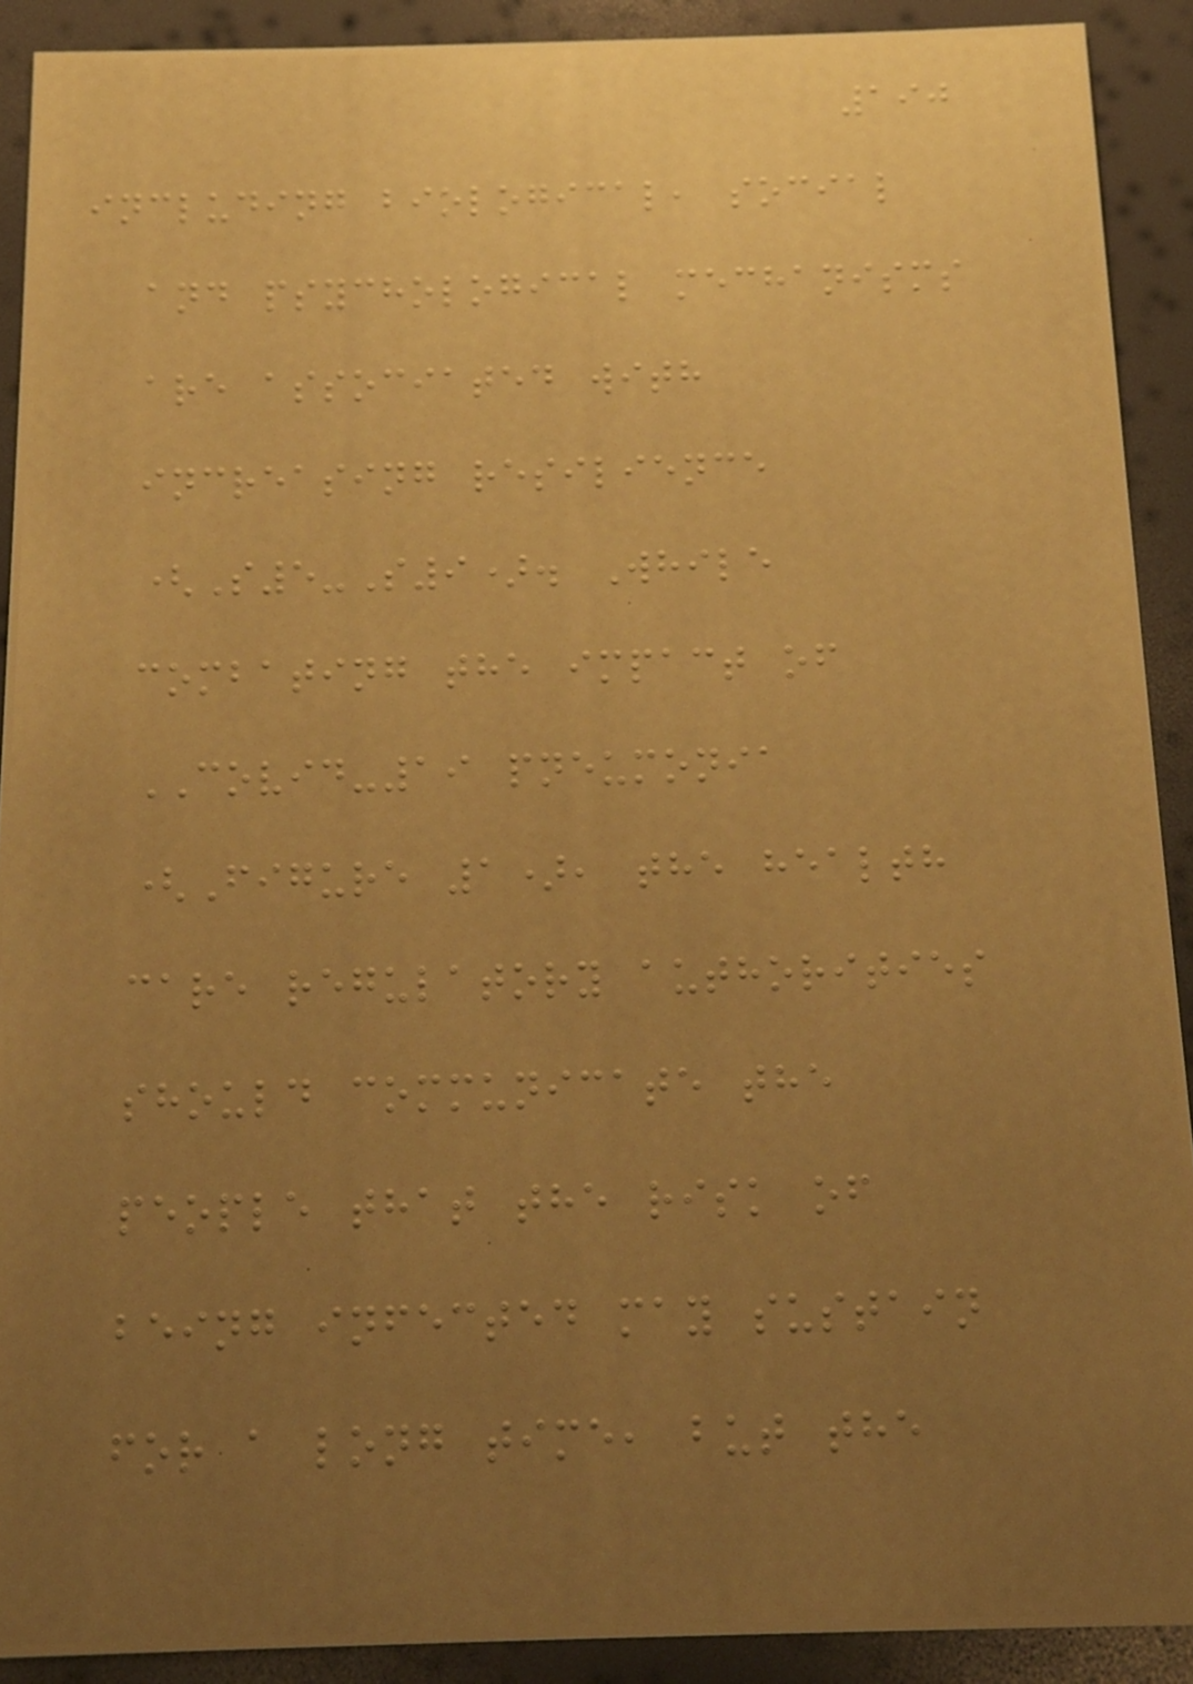190
including biological, social
and psychological mechanisms
are associated with
increasing resilience
(S5-S9). While
combating the impact of
COVID-19 pneumonia
(Figure 1), the health
care regulatory authorities
should communicate the
people that the risk of
being infected may sustain
for a long time, but the
